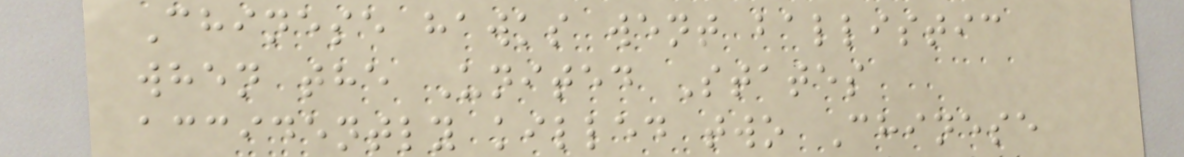Chinese hawks went ballistic
when the United States
accidently killed two Chinese
